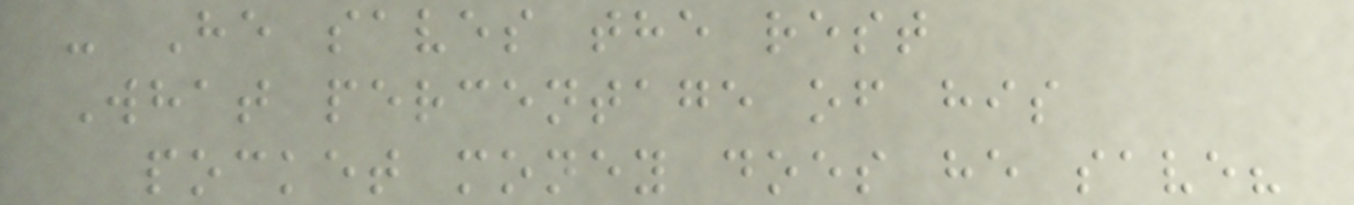- He saves the rest
What percentage of his
pocket money does he save?
